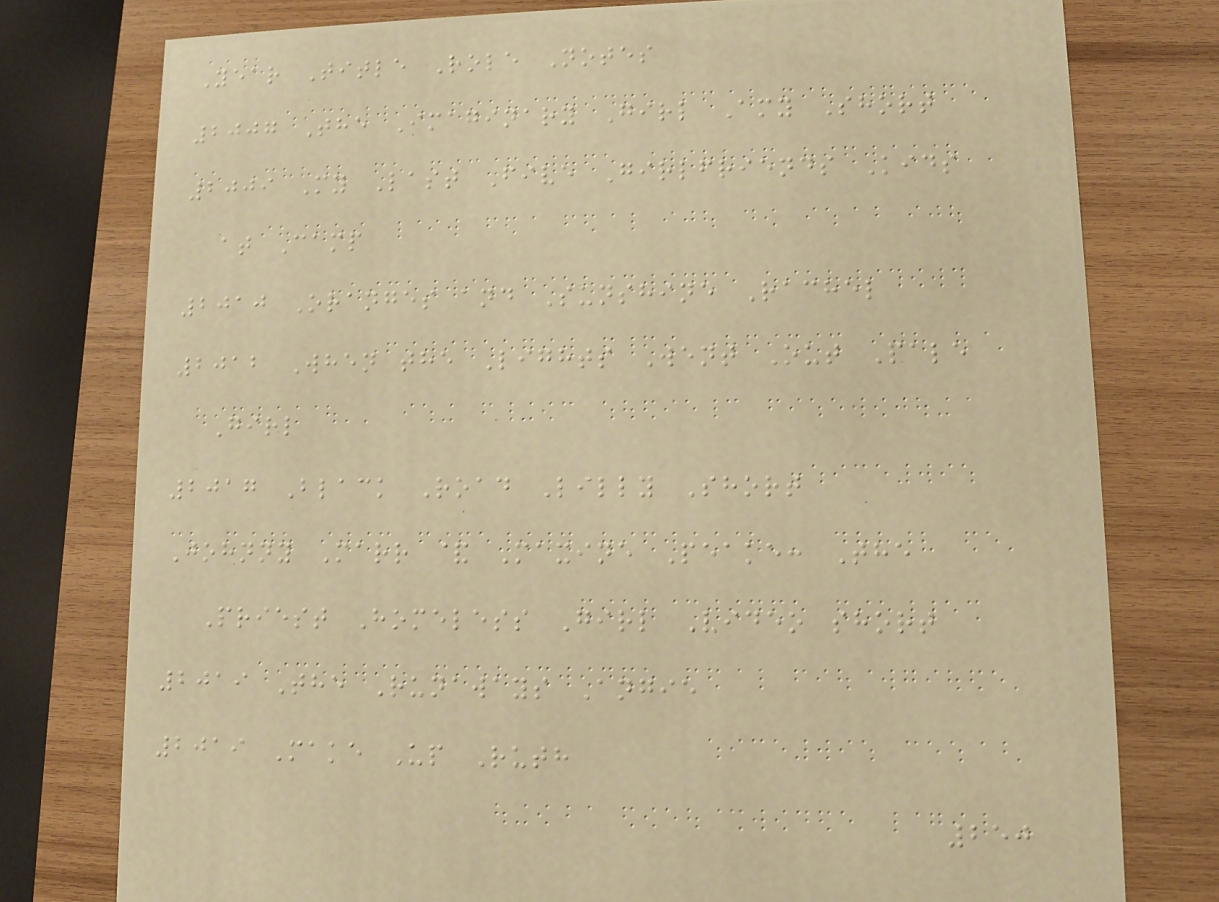Year Title Role Notes
2007 The Imaginary Girl Amy Short
2009 My Last Five Girlfriends Kids
at Camp
2010 Oranges and Sunshine Rachel
2012 When the Lights Went Out Pale
Girl
2017 Black Road Lilly Short
Johnny Marr & Maxine Peake: The
Priest Homeless Girl Video short
2019 The Runaways Angie
2019 Make Up Ruth
250
